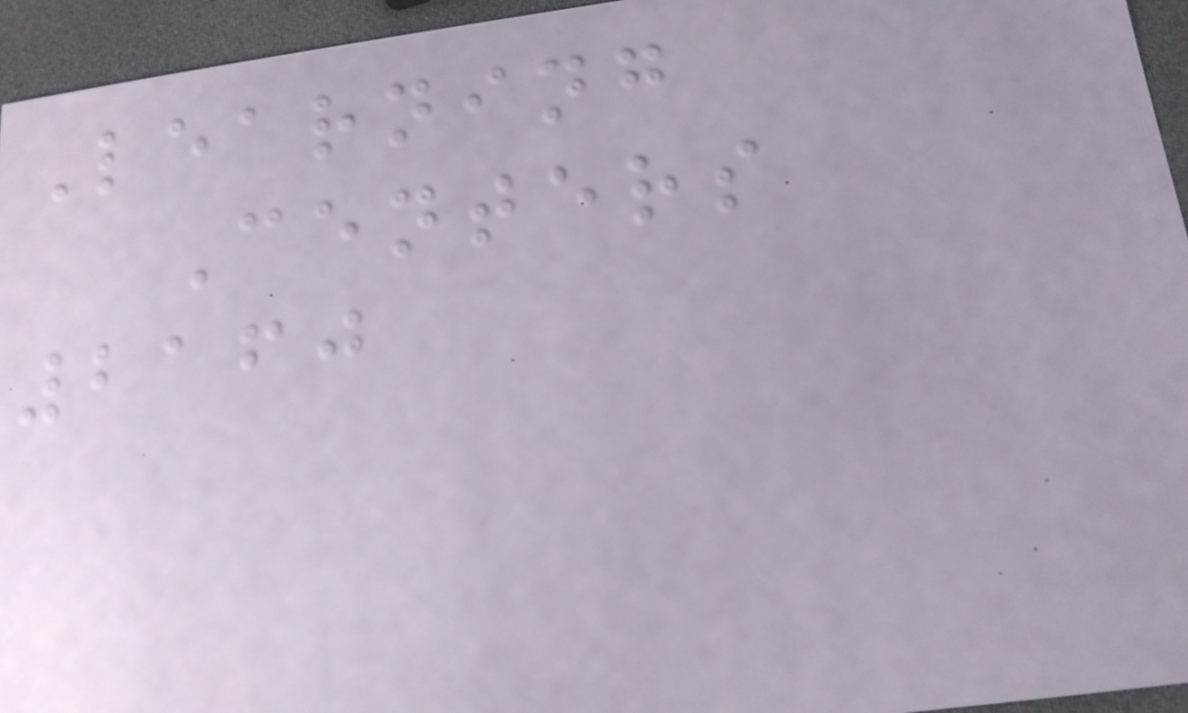Learning
Centers
2160
